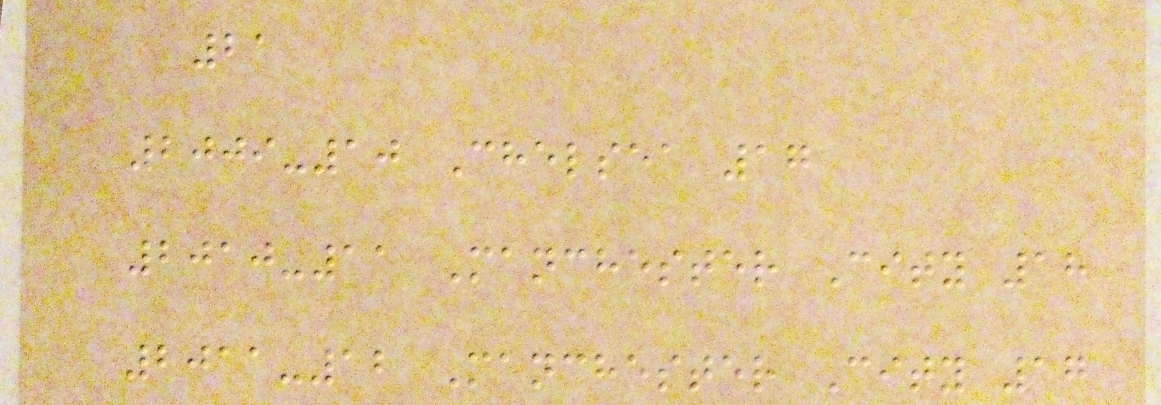21
2009-10 Chelsea 17
2010-11 Manchester City 18
2011-12 Manchester City 17
